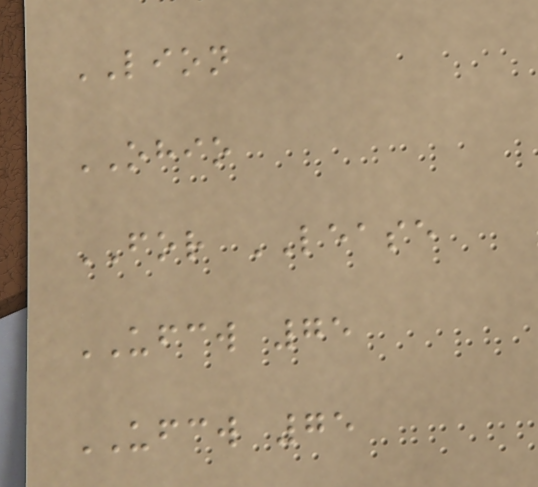LION
OHIO
FOR LEASE
UFCW 75
UFCW 75
